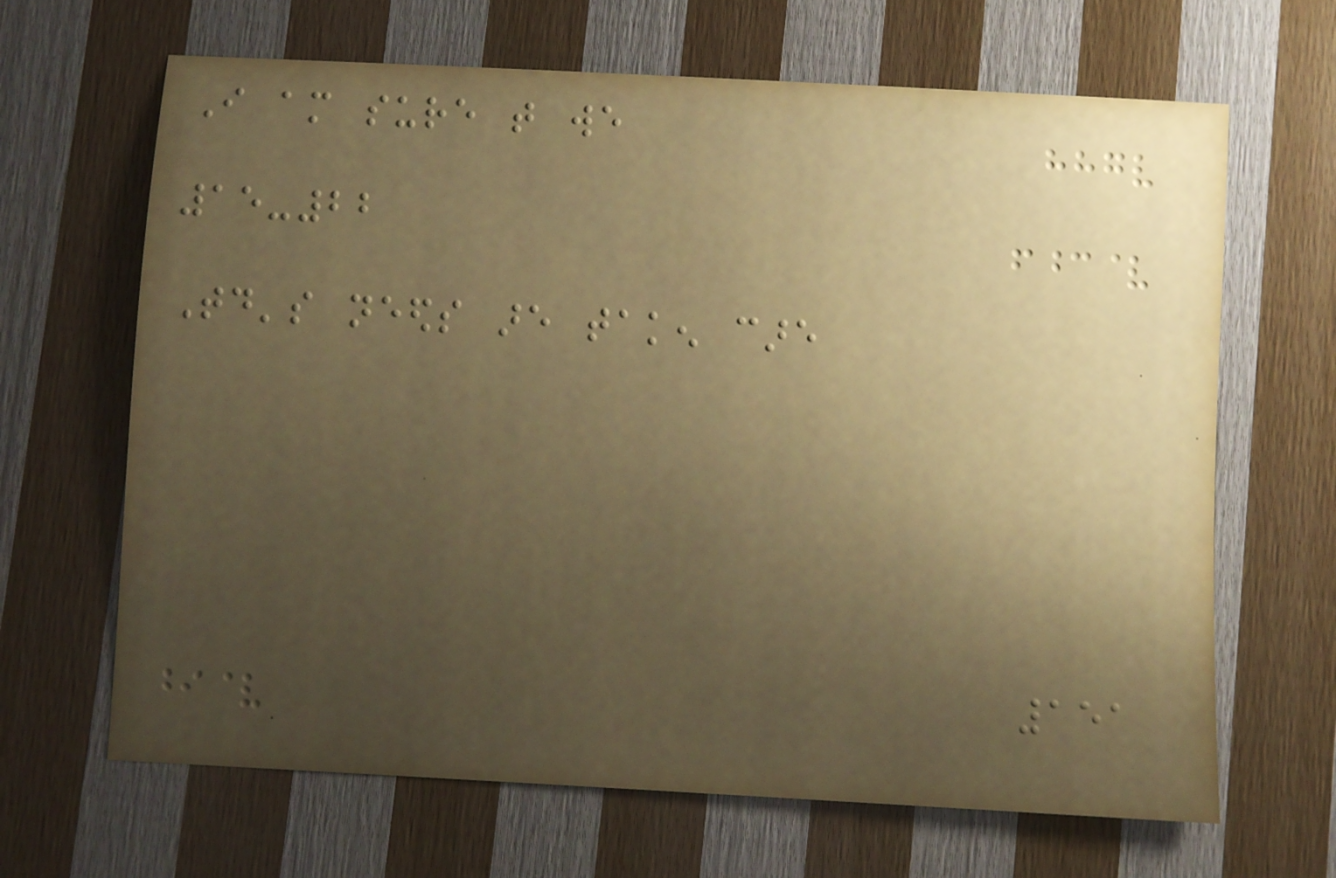I am sure that we
15-22
Today's needs are taken care
151
